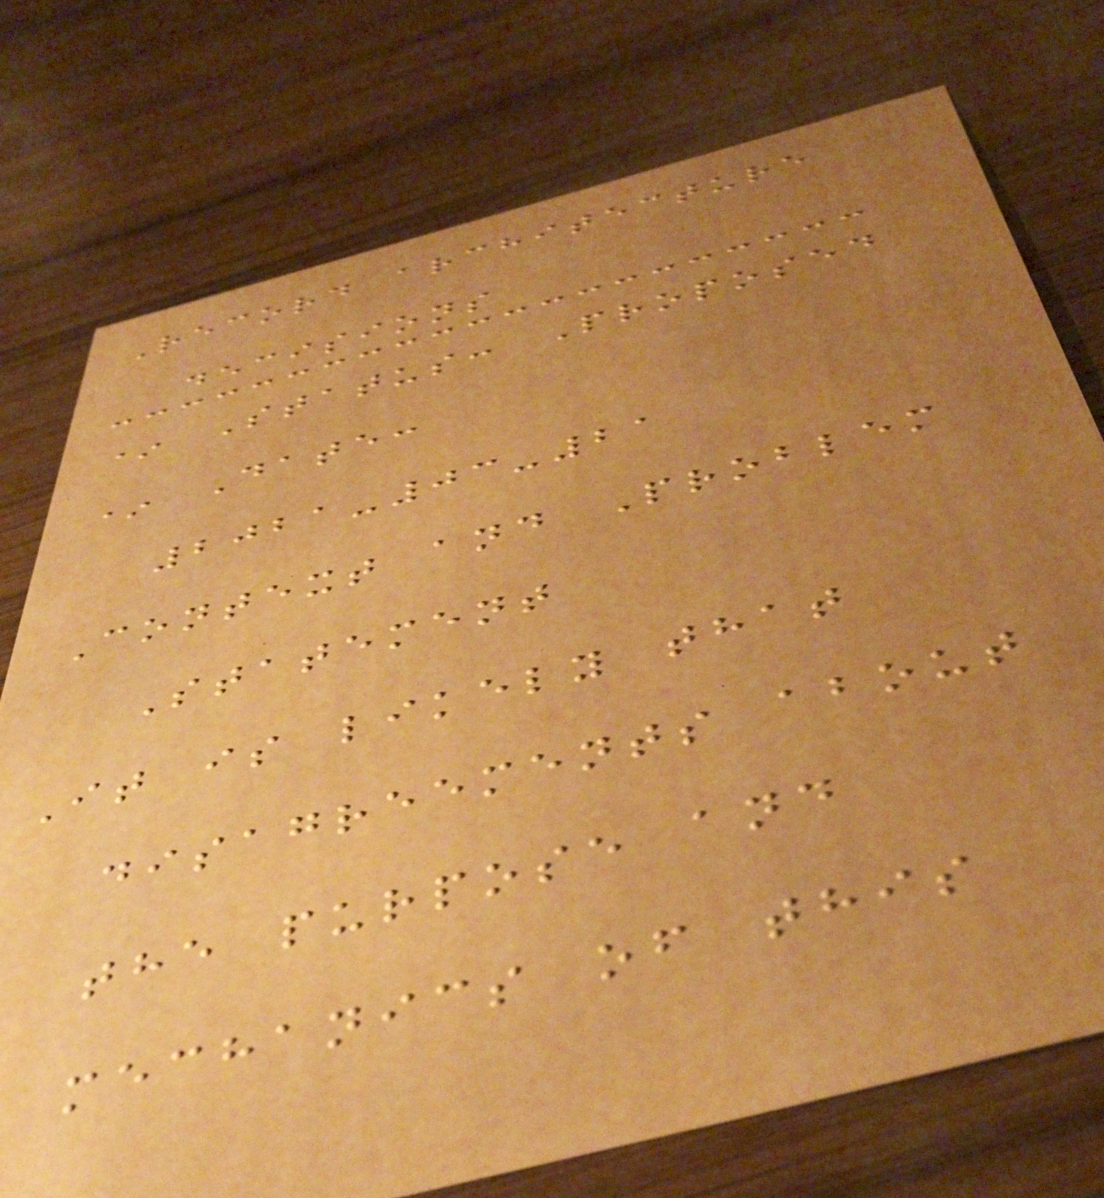Record architecture
decisions
* Status: Proposed
* Date:
2021-03-21
Context and Problem
Statement
It is likely that
disagreements about
the purpose and
mechanics of this
